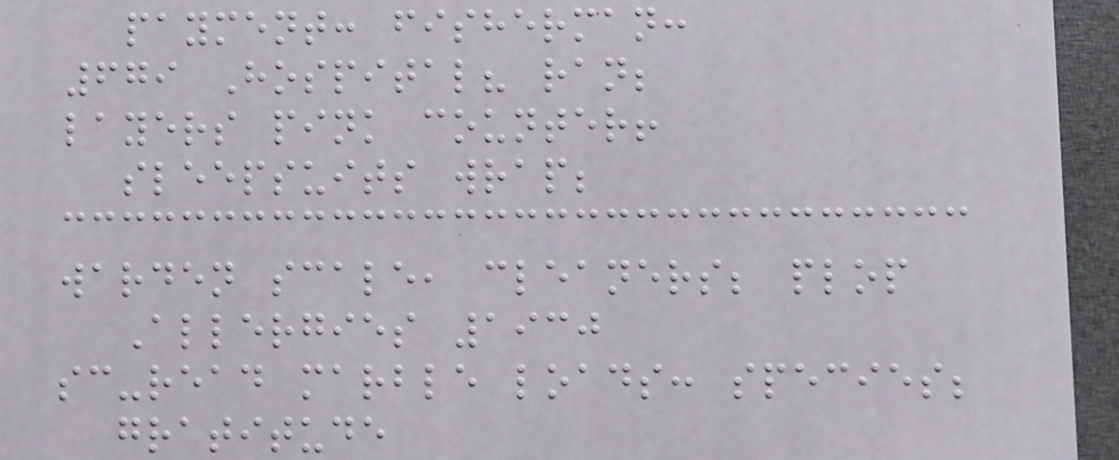payment: fisherman:
679 Hospital? ran;
layers pink counter!
sleepsuits wrap;
warden scale, cleaners; plop
Allergies 1930
sc-read marble loads: species;
gratitude
